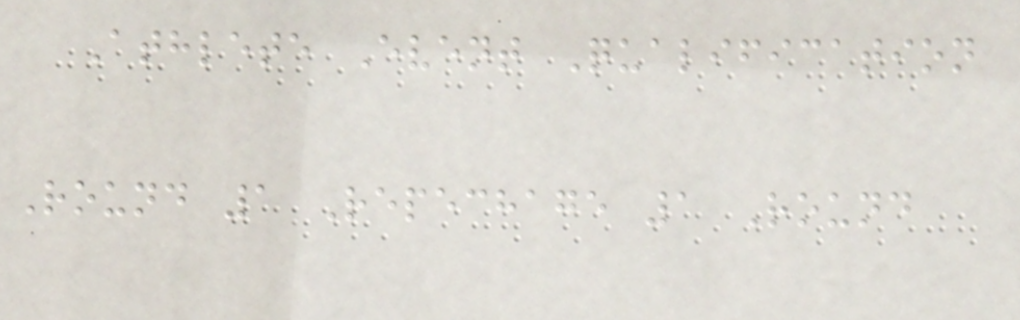Athlete Event Qualification
Round 1 Repechage 1 Round
